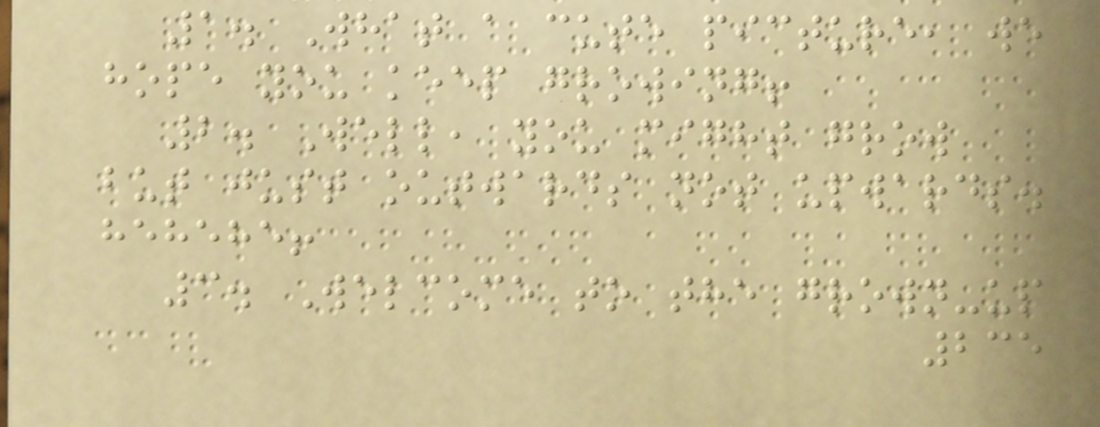1. What a cute picture, we
hope you keep growing!
2. Well, you might grow
but just outwards not upwards.
hehehe!
3. Welcome to the grown-up
235
